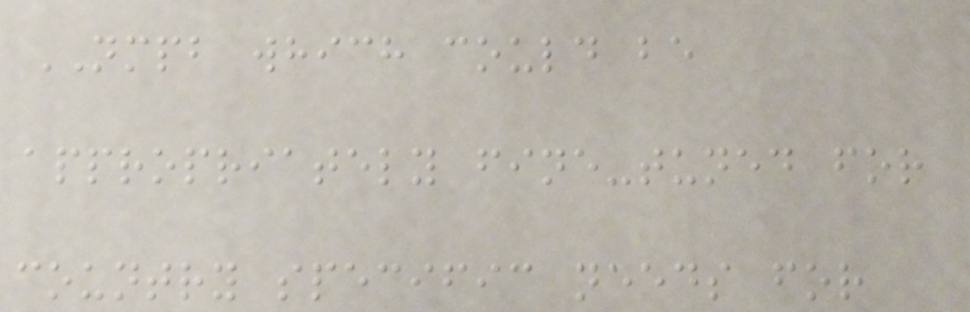NMPB which could be
appropriately fine-tuned for
country specific needs for
